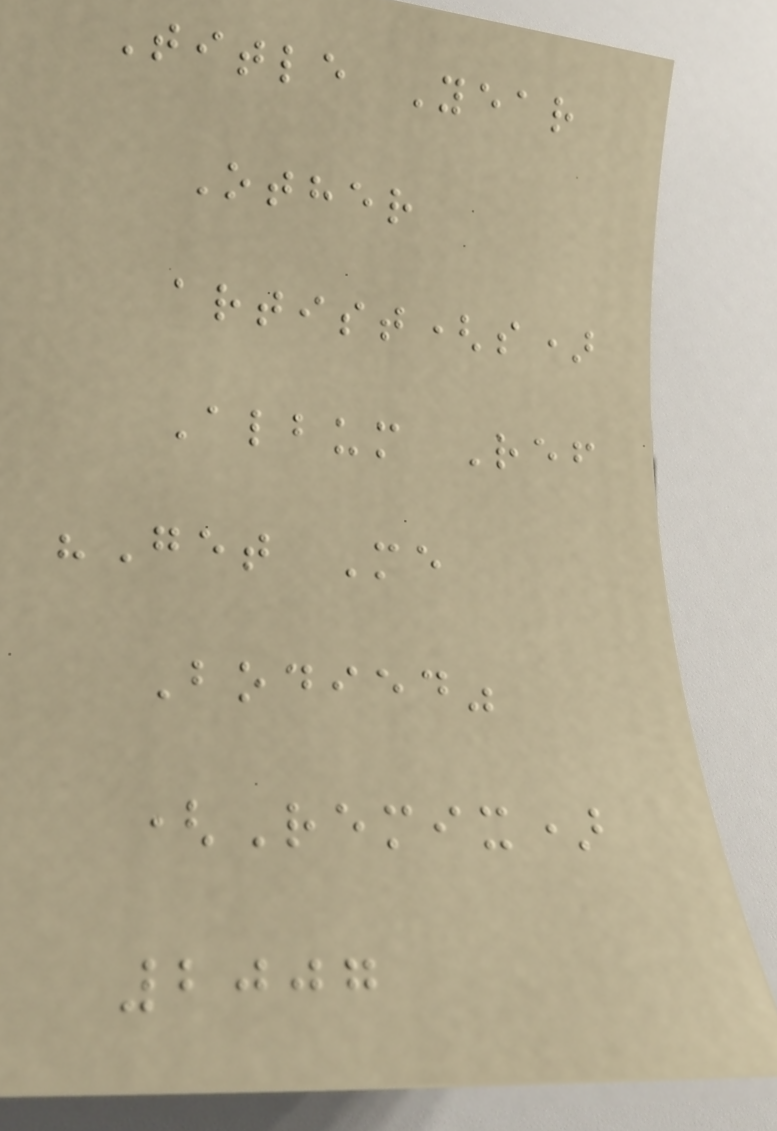Title Year
Other
artist(s)
Album Ref
"Get Me
Bodied"
(Remix)
2007
